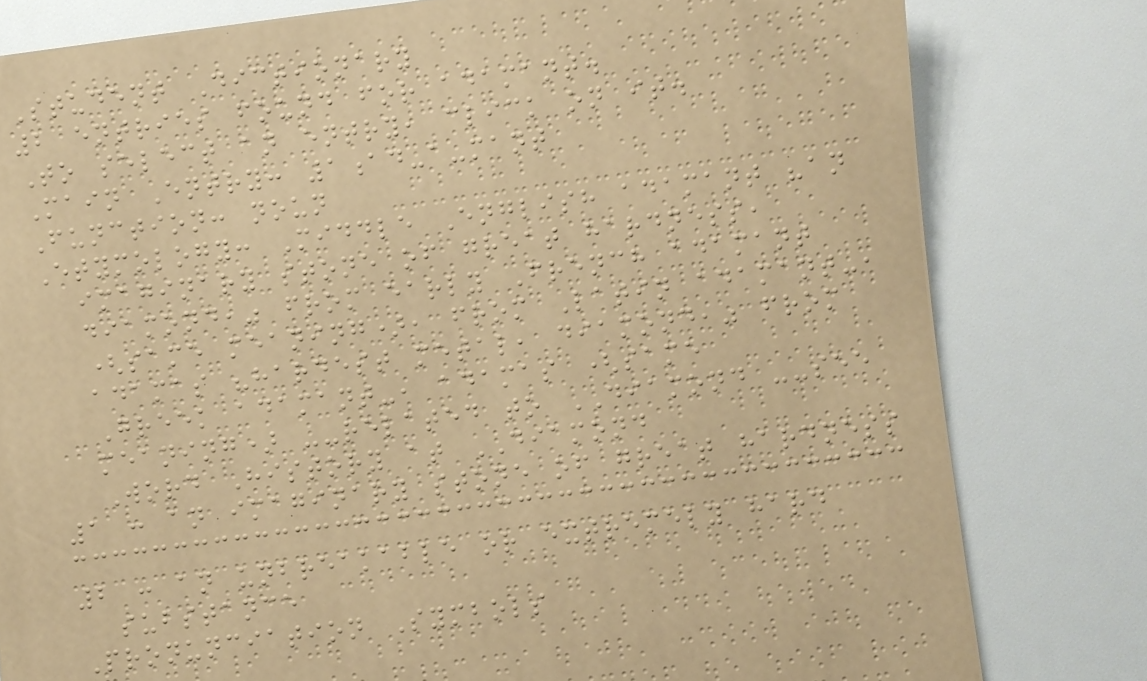Student Dictionary
2 entries found for adamant.
To select an entry, click on it.
Main Entry: 1ad-a-mant
Function: noun
Etymology: Middle English adamant "an
imaginary stone of great hardness,
diamond," from early French adamant
(same meaning), from Latin adamant-,
adamas "hardest metal, diamond," from
Greek adamant-, adamas (same
meaning) --related to DIAMOND --see
Word History at DIAMOND
1 : an imaginary stone of great hardness
2 : an unbreakable or extremely hard
substance
Pronunciation Symbols
